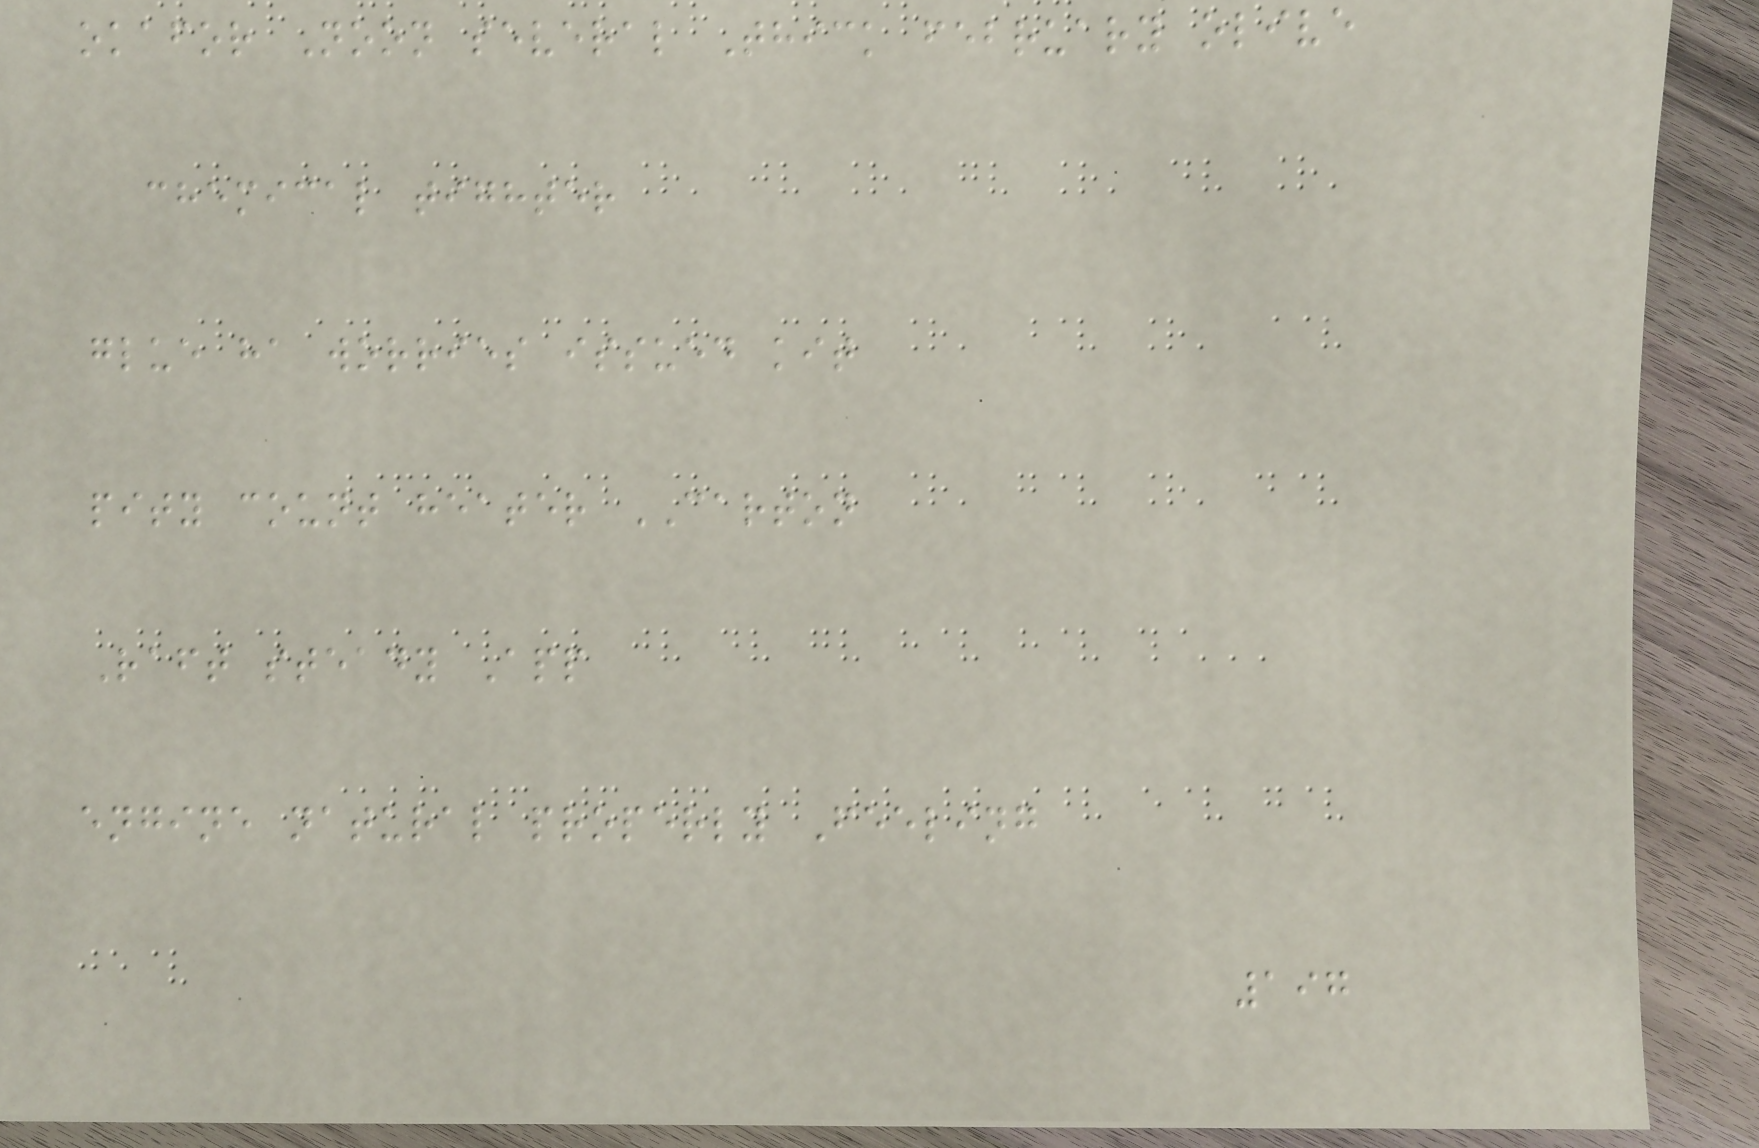okafor Noon several Thick february olive
chemical tighter
glue ha worries issued kit
pity count heater CARTON
Raft steady App
engine natural properly Feeling
197
